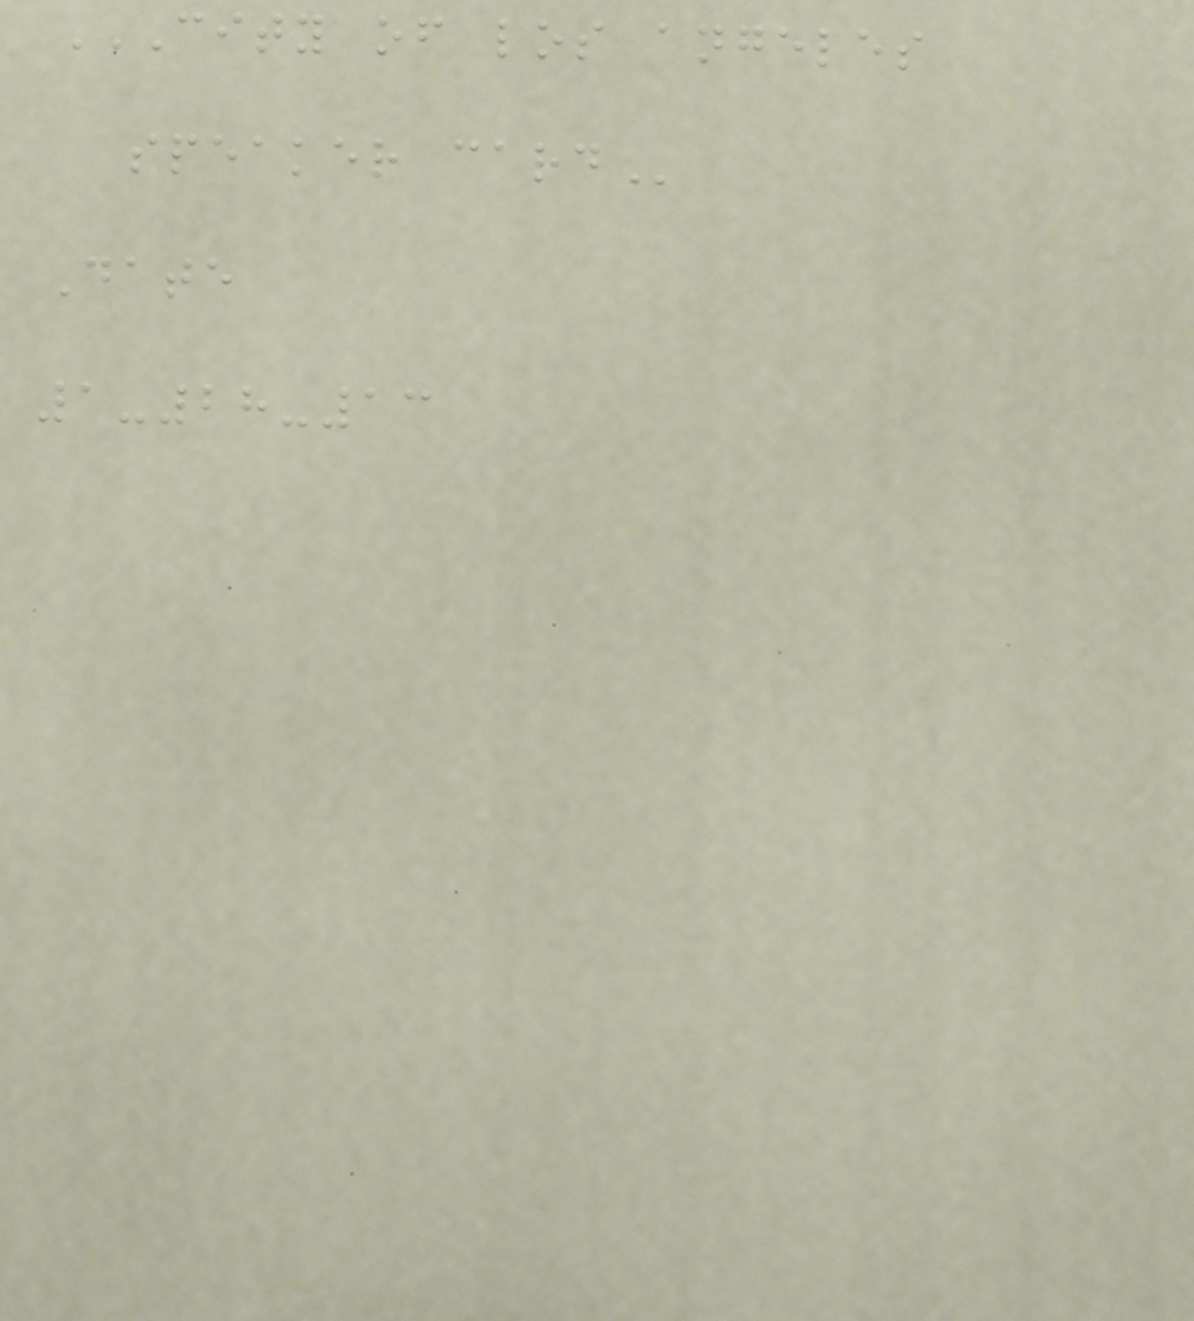CITY OF LOS ANGELES
SPEAKER CARD
Date
1-28-13
